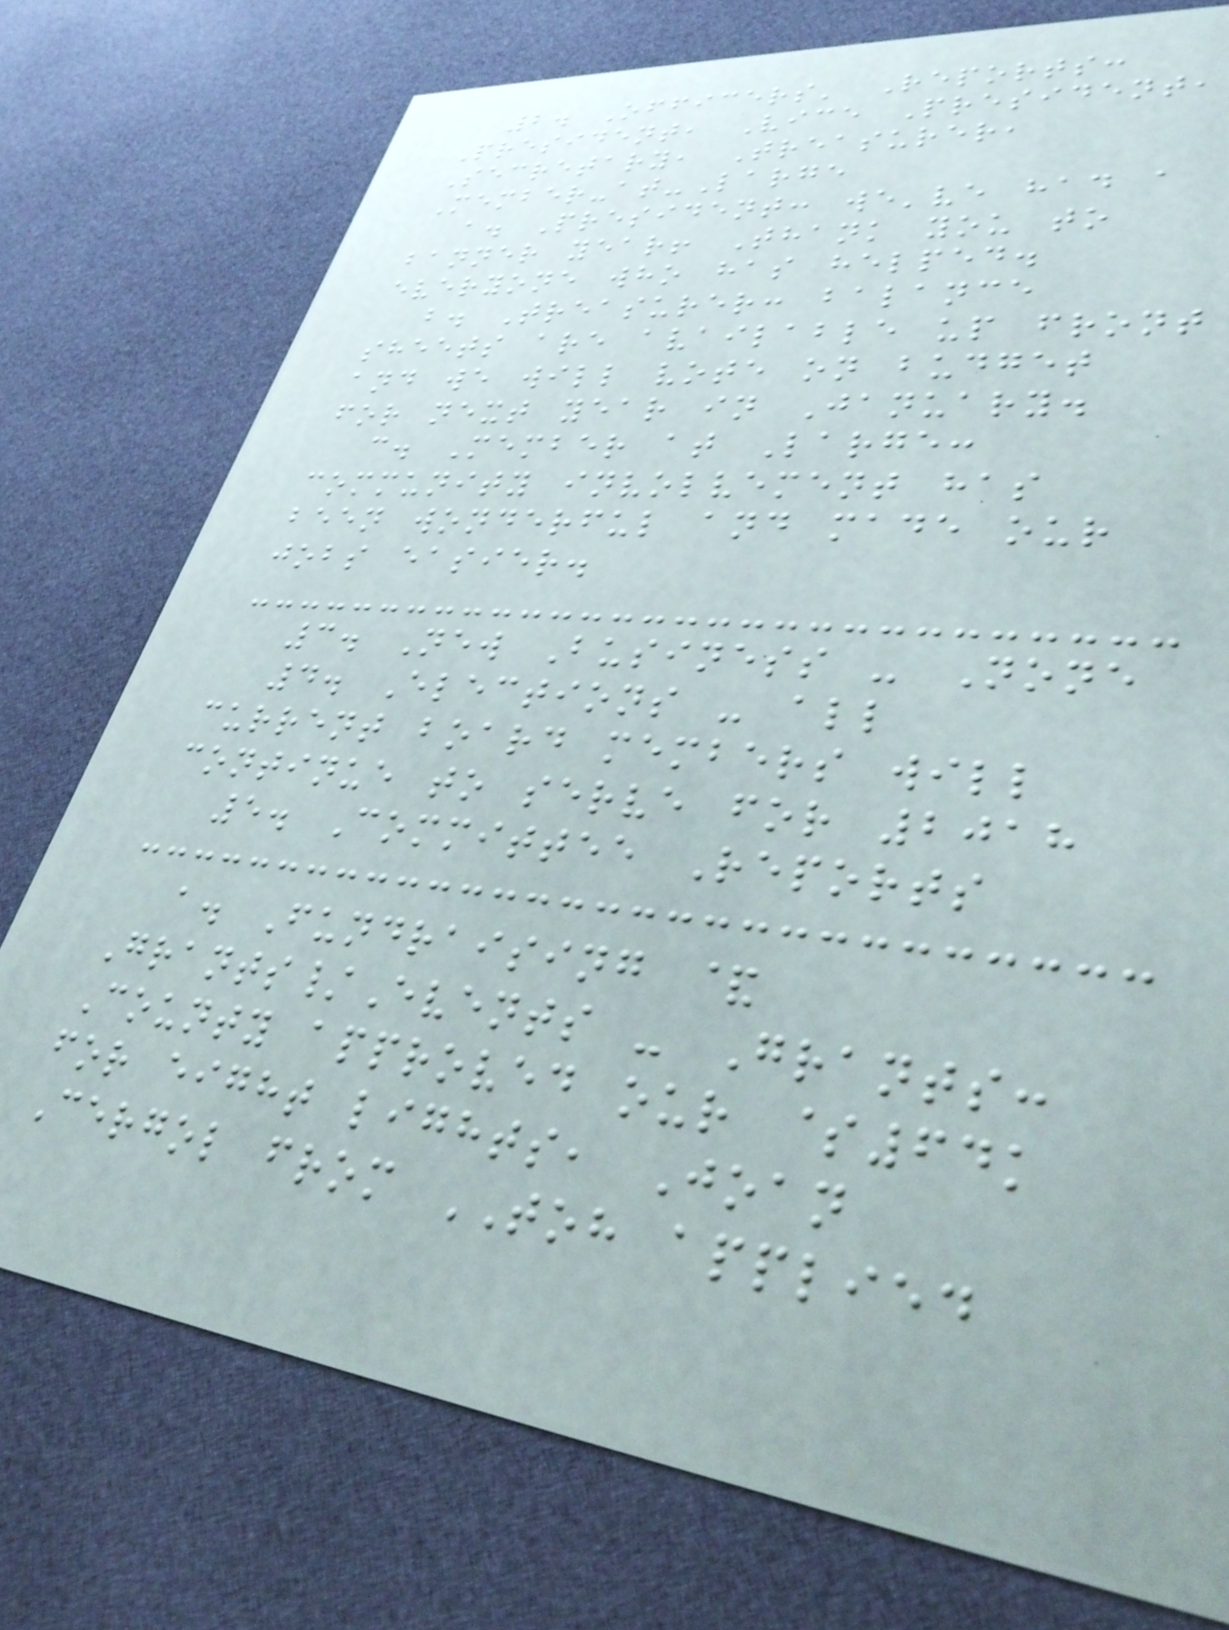2. Officers' Reports:
President, Vice President,
Secretary, Treasurer,
Member-at-Large
a. President: we've had a
banner year! Thank you to
everyone who has helped.
b. Treasurer: balance
sheets are available up front
and we will vote on budget
for next year in January.
c. Member at Large:
community involvement has
been wonderful and made our
jobs easier.
3. New Business - None
4. Elections - all
current board members will
continue to serve for 2018
5. Committee Reports
a. Fundraising &
Grants/Events - Grants:
County approved our $64k
for eight lights, Joan
Cergol from TOH applied
